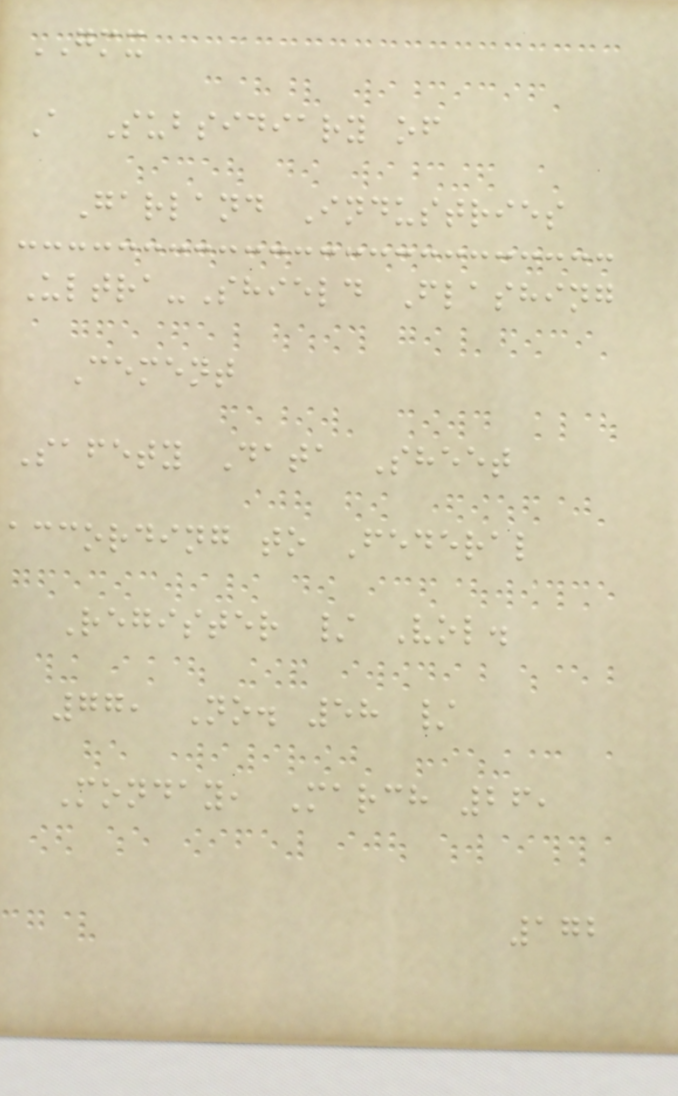GMX
A Subsidiary of
Garland Industries
Ultra-Shield Flashing
Cement
Safety Data Sheet
according to Federal
Register / Vol.
77, No. 58 /
Monday, March 26,
172
